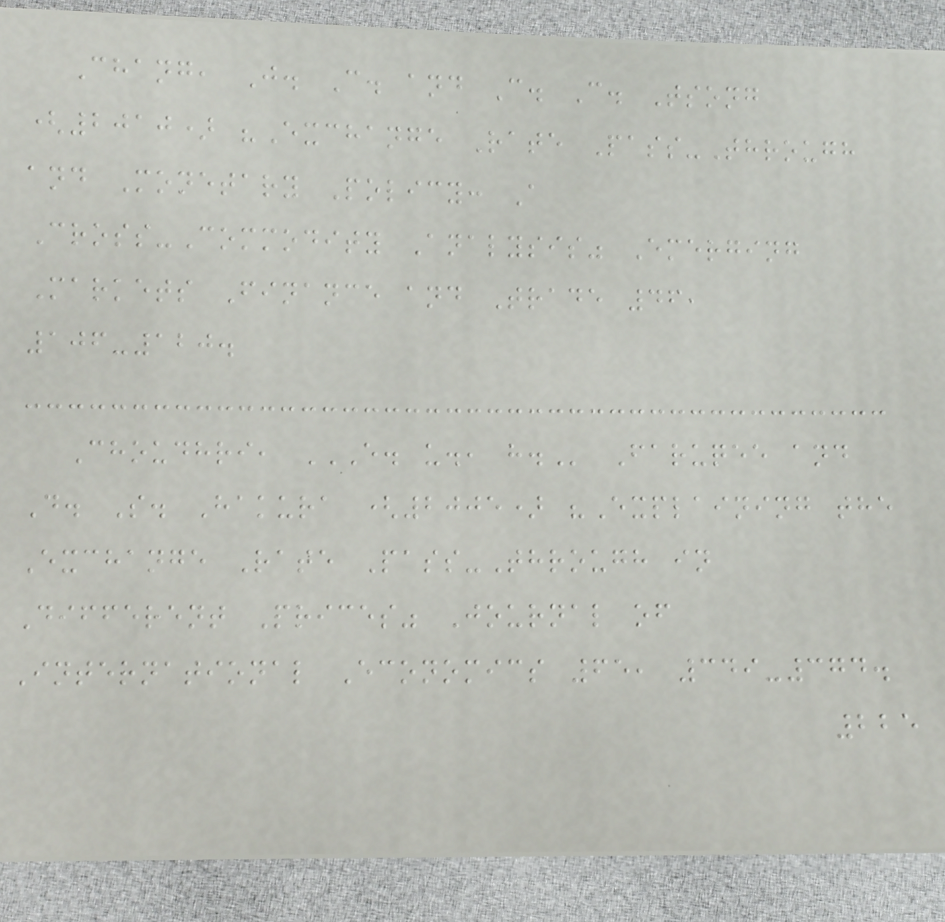Chang, J. C. and C. C. Tsong
(2010) "Exchange Rate Pass-Through
and Monetary Policy: A
Cross-Commodity Analysis" Emerging
Markets Finance and Trade 46,
106-120.
Choudhri, E. U., H. Faruqee and
D. S. Hakura (2005) "Explaining the
Exchange Rate Pass-Through in
Different Prices" Journal of
International Economics 65, 349-374.
225
